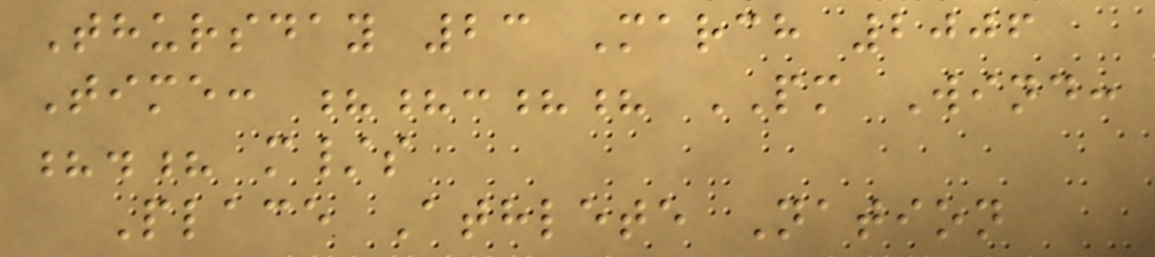Thursday 23 March 2006
Time: ??:?? PM Wind:
?.? m/s
Place Athlete Nation
